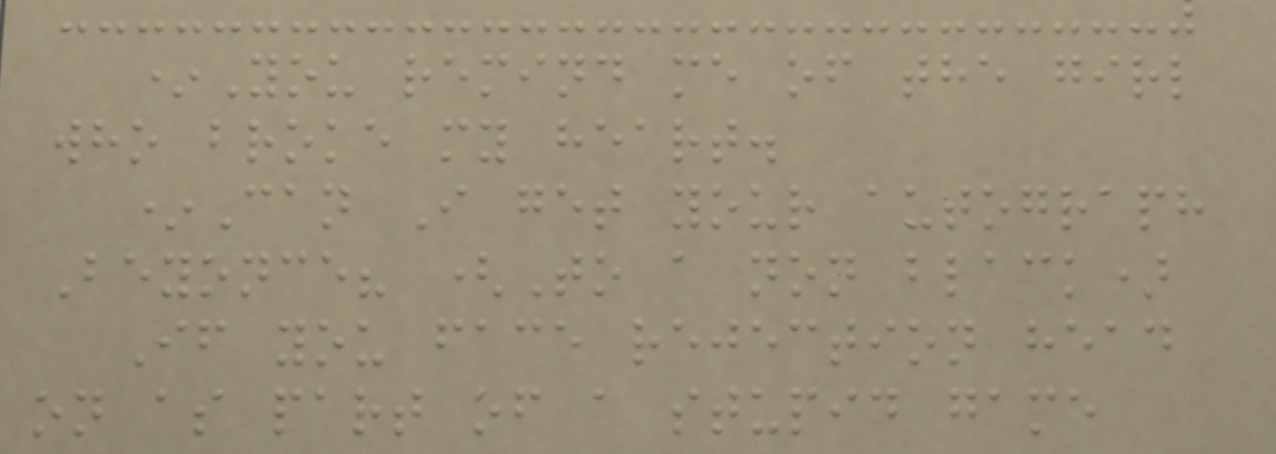*You remind me of the girl
who broke my heart.
*Can I get your autograph
Beyonce? (To a non black)
If you face rejection head
on as part of a stupid game
